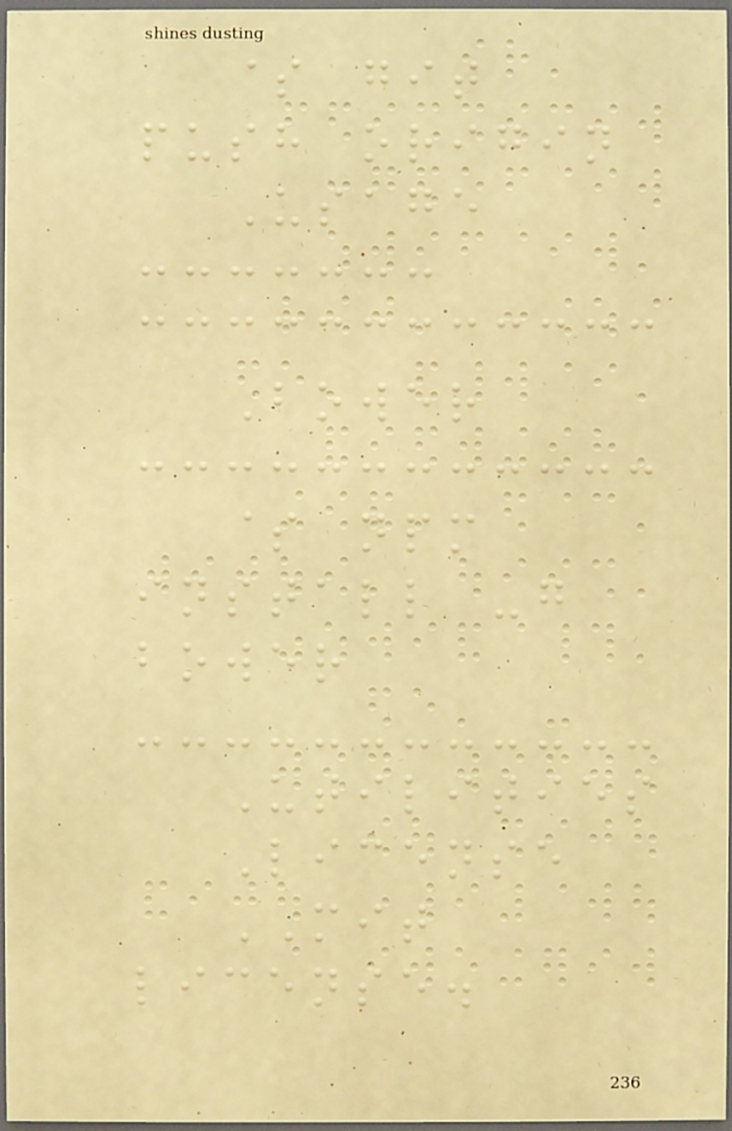$ git
push origin
Usage
Bower
$ npm
install -g
bower
Utilities
License
MIT
license.
